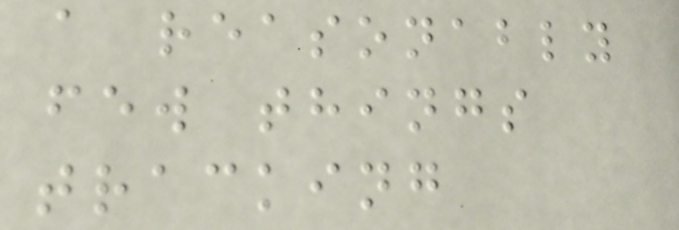a reasonably
few things
tracking
